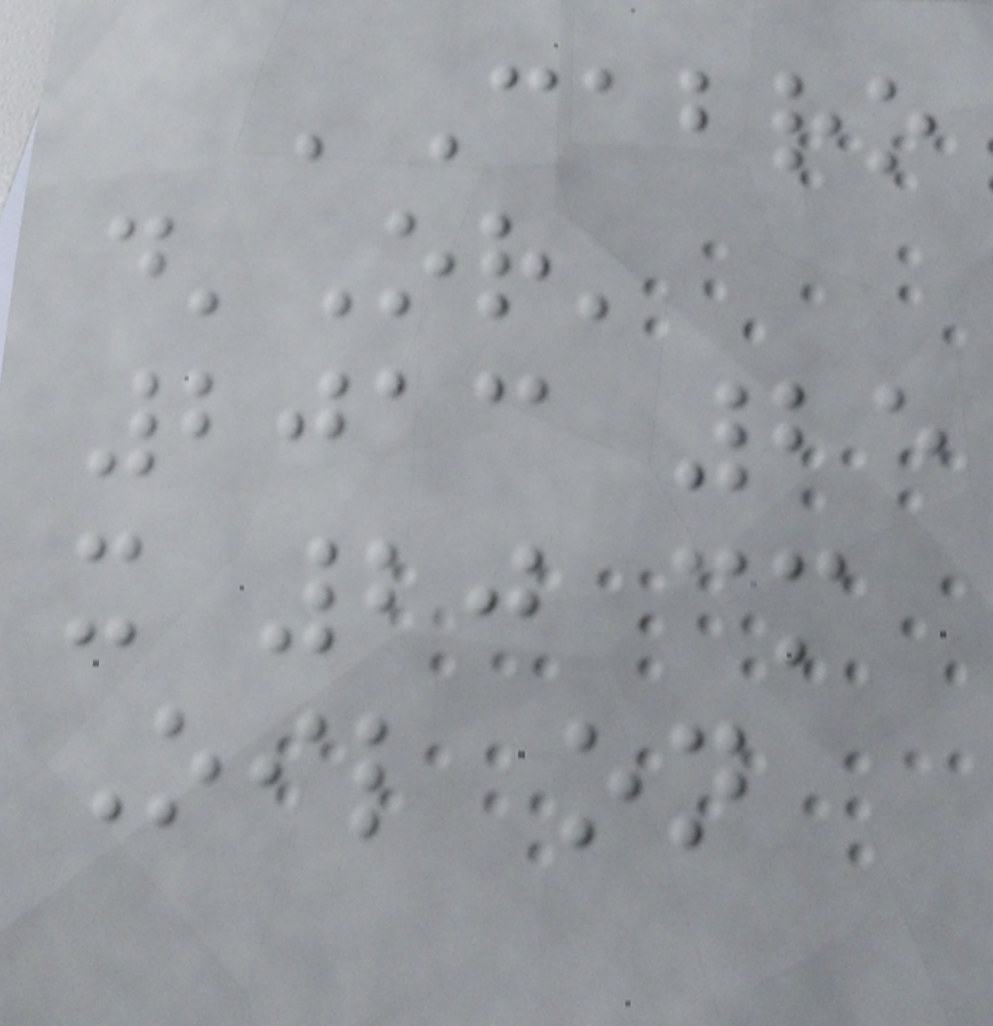'Cabro
d'Or'
2013 25
x 20 cm
Oil on
